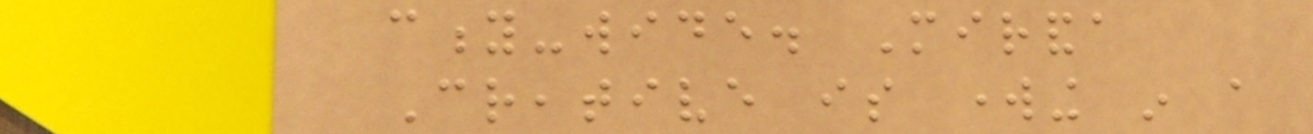city-wide. Miranda
Creative is working in a
